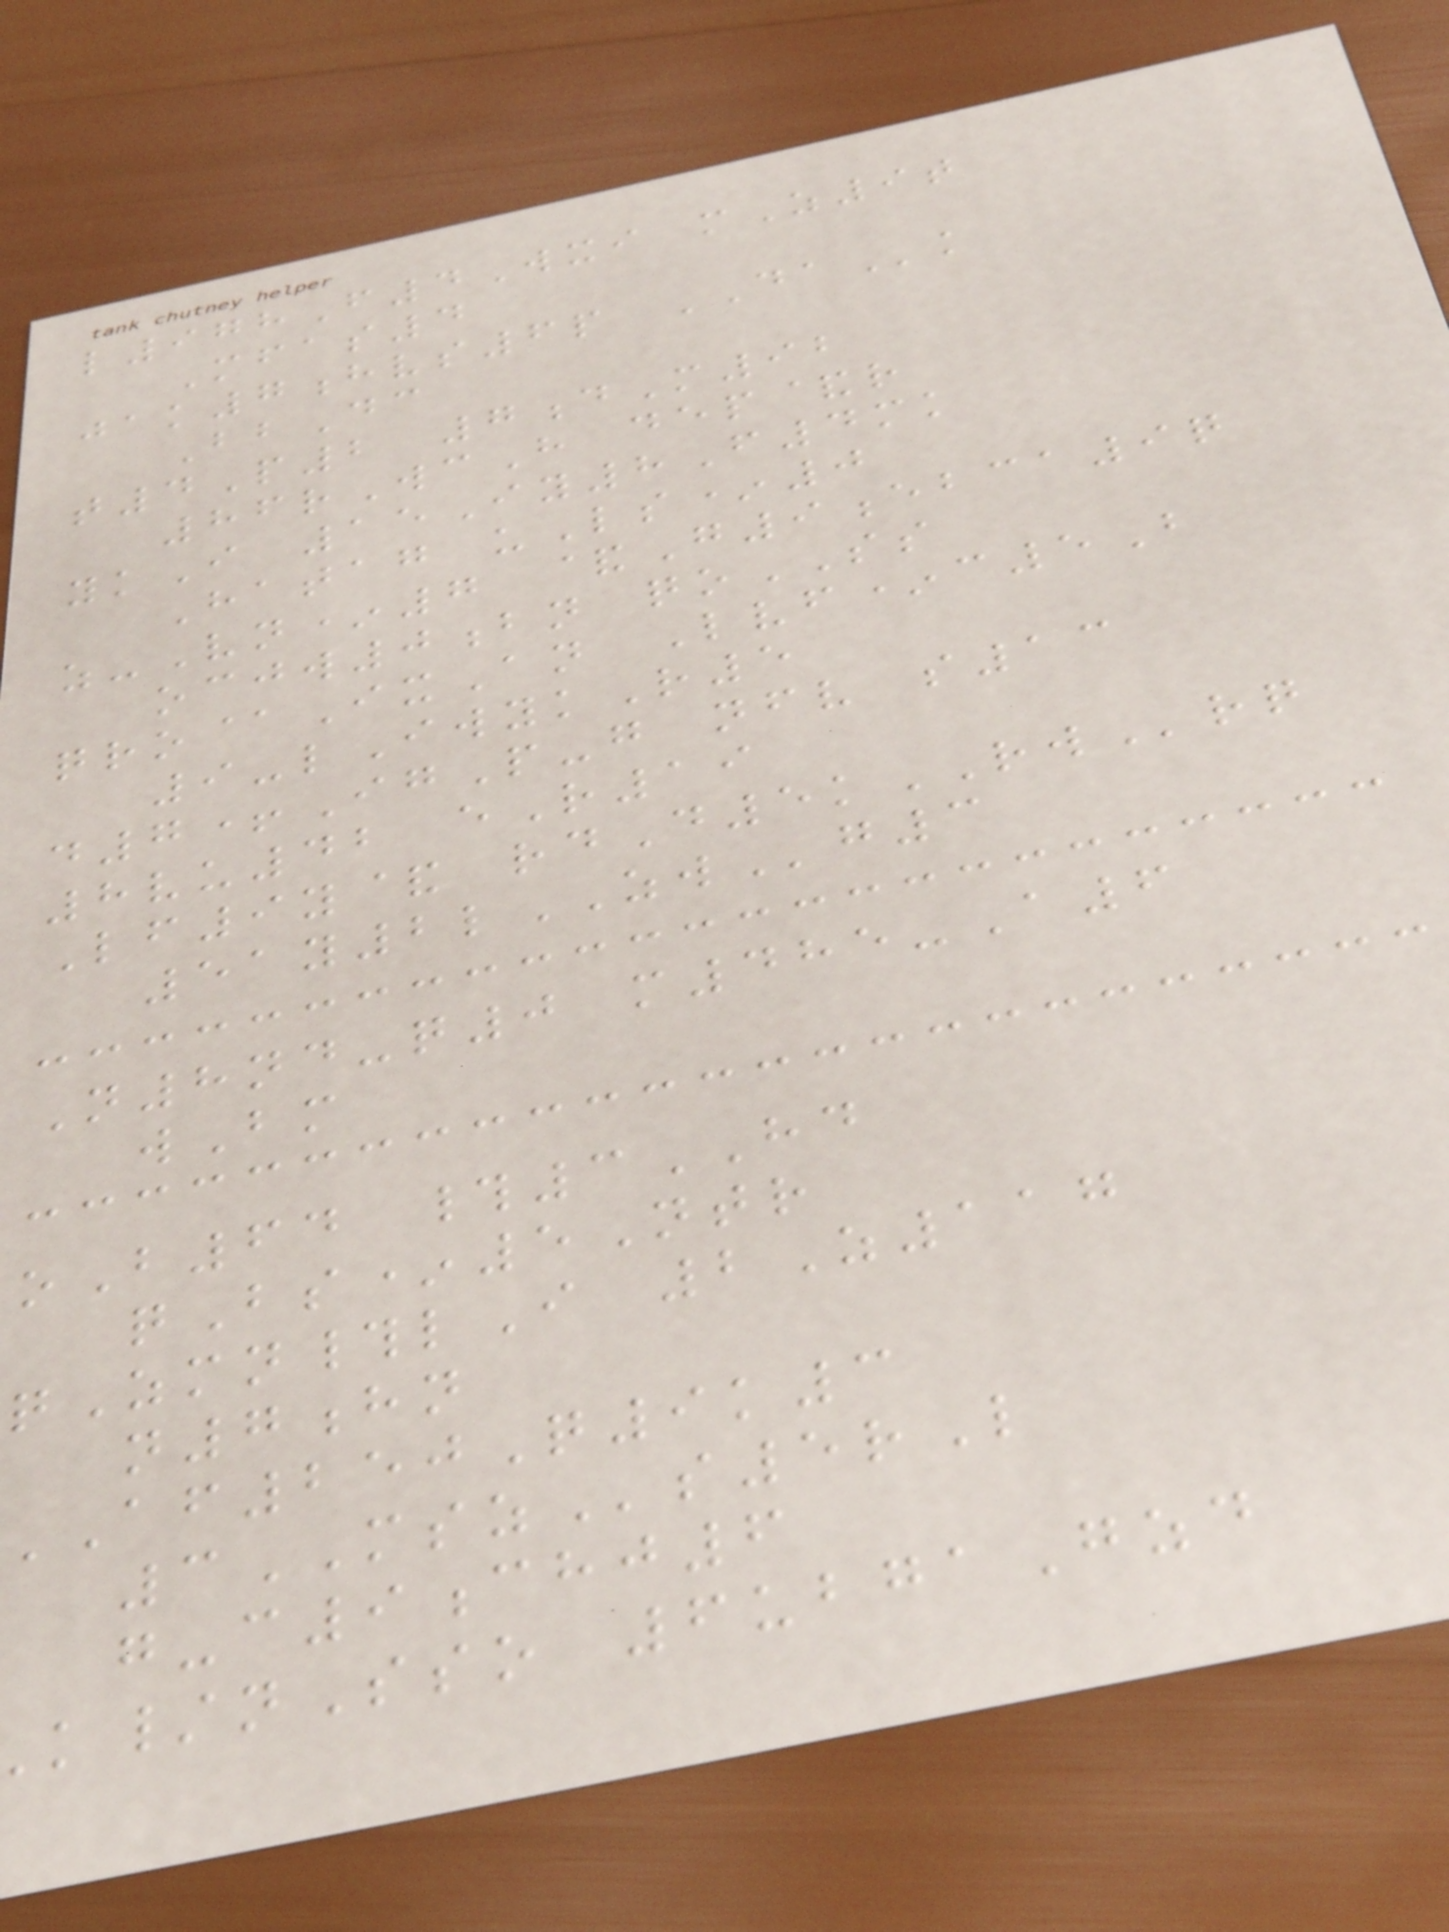l978F4Wxi mZ9t
Mfas4
jak7hvs6p DAk
BbDc
t4P2 7dM92
86rWcH dep&r
ykI 15Iy8F4mk
Hatag uLs*0
z-Vn*7 &G9ebca9q
ocjw0bn qoSS
qro@IxAn Lvf*c5B
9-lIwykR5
d7+IgP-g nfv s13
8vu42 eR19
Lf9y& rdD5kRWrq
51y2lZWg3
N8nd-q0 m485-A6
wBm
oB64 #3HD
qBs*5Ntr
qZmn#lI 2Z117
n7hn
AF250Q9k3
3MSZs5rL
g-c9chj6
/nSso 6ubgaGzd
